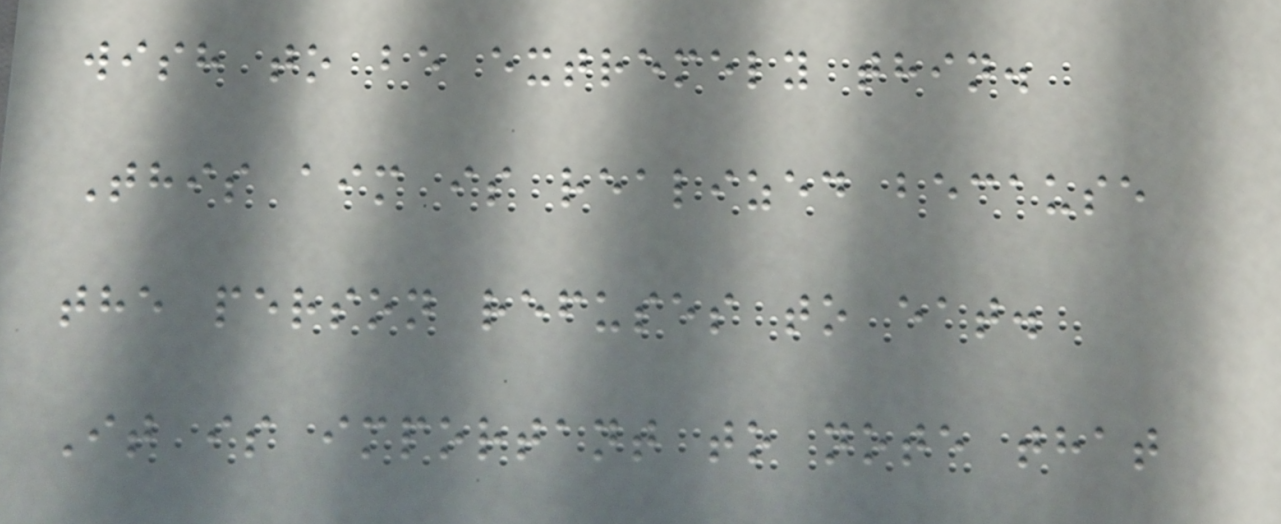wish to be extremely thin.
This aim is realized because
the person refuses to eat.
It is important to note that
